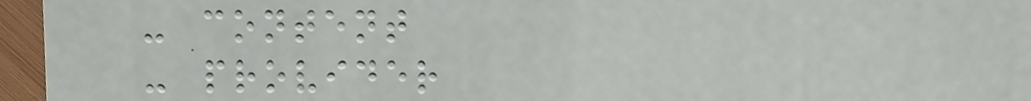- content
- provider
